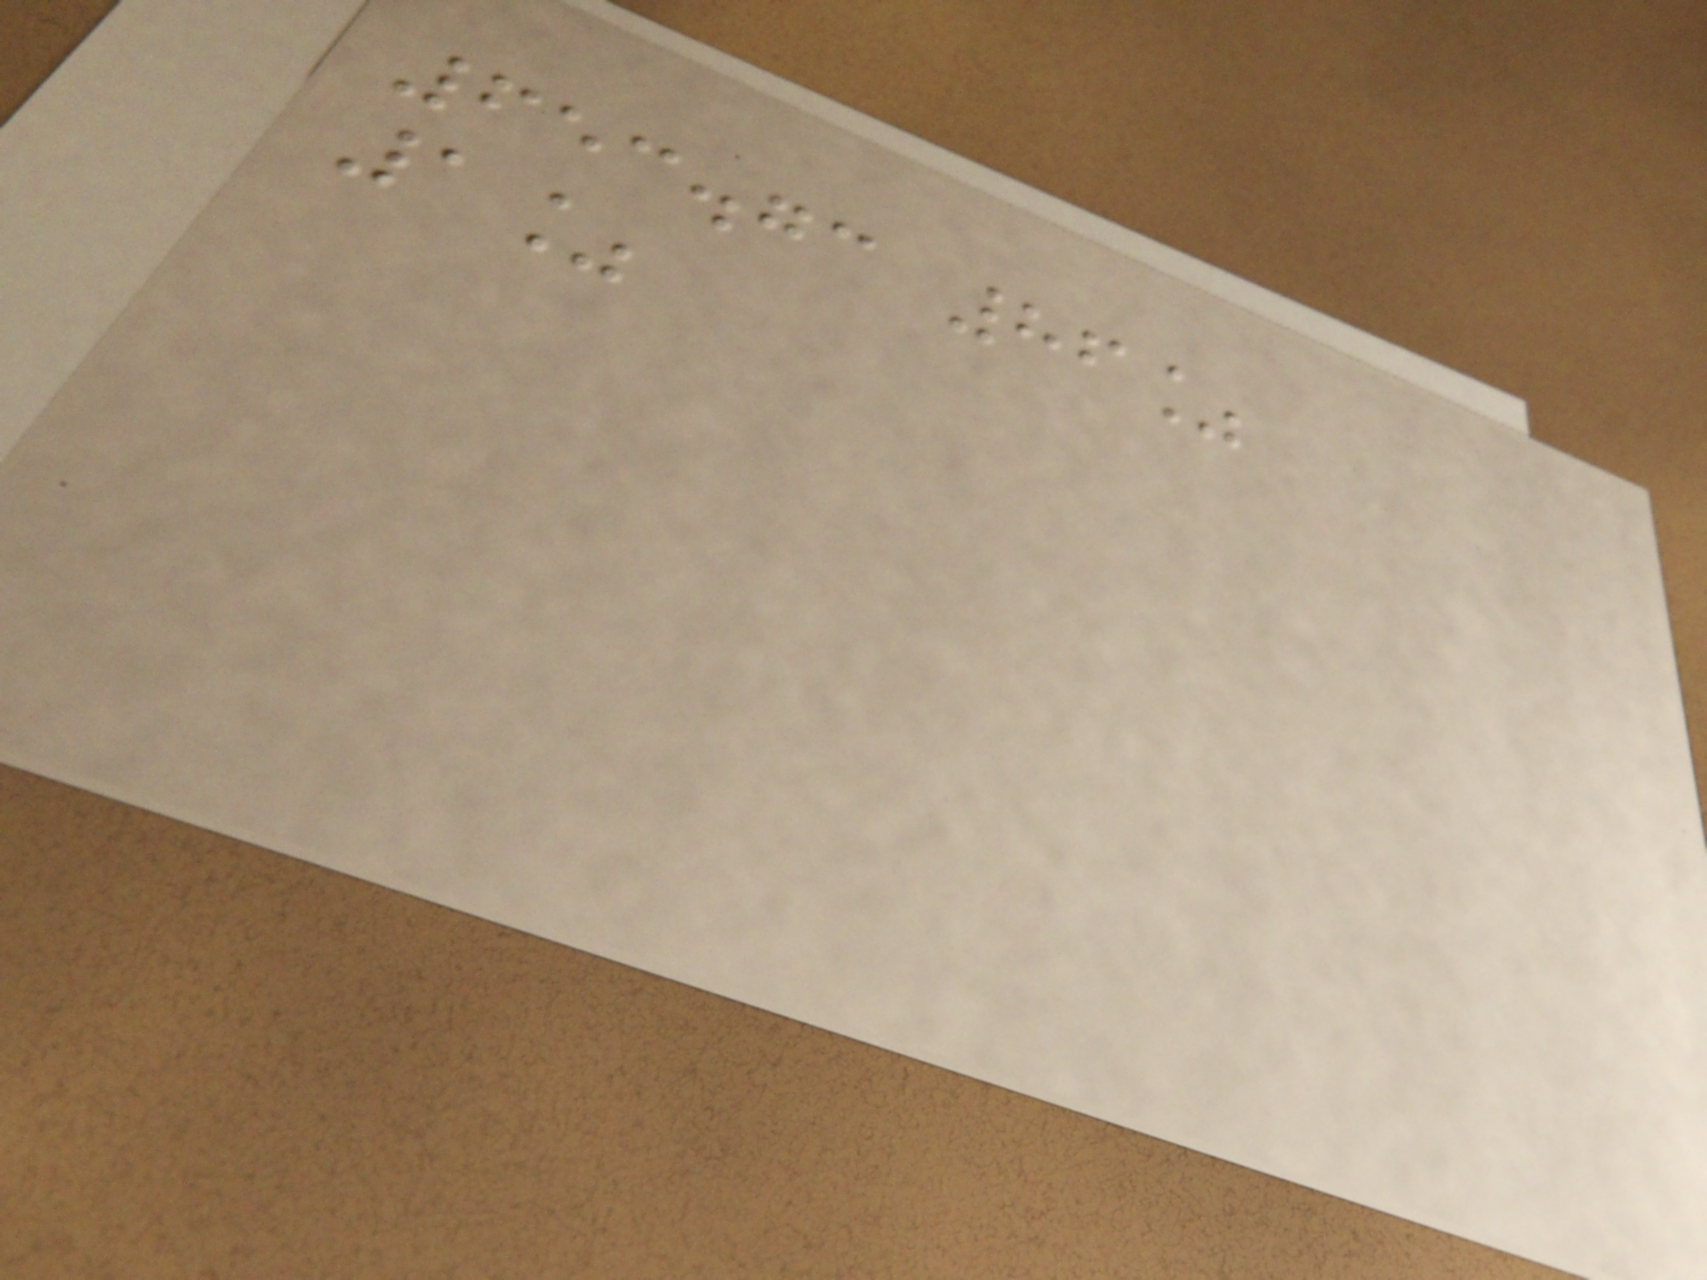653.73 86%
1%
